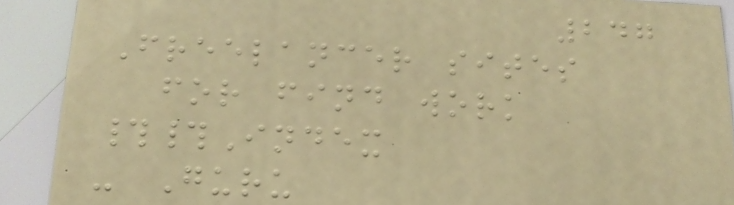247
Freelancer sites
for find work
##Index
- Guru
